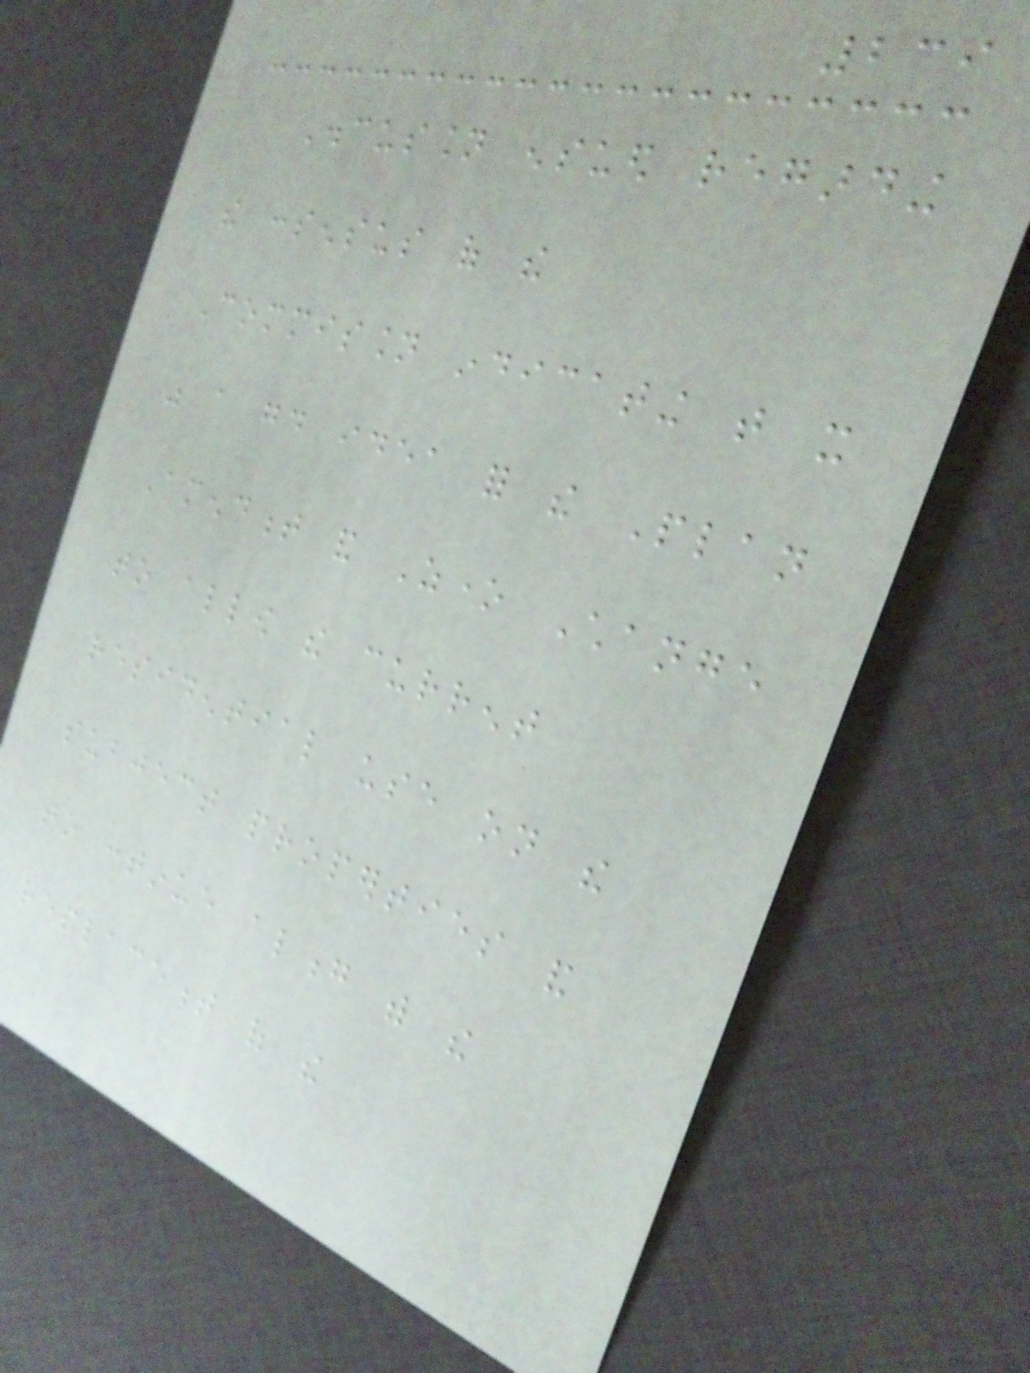239
Discussion ensued regarding
the consensus of the
Commission indicating that it
was a good idea for the Plan
Amendment and Zone Change
to allow the current
residential use on the
subject properties and
to continue along with the
replacement of the
